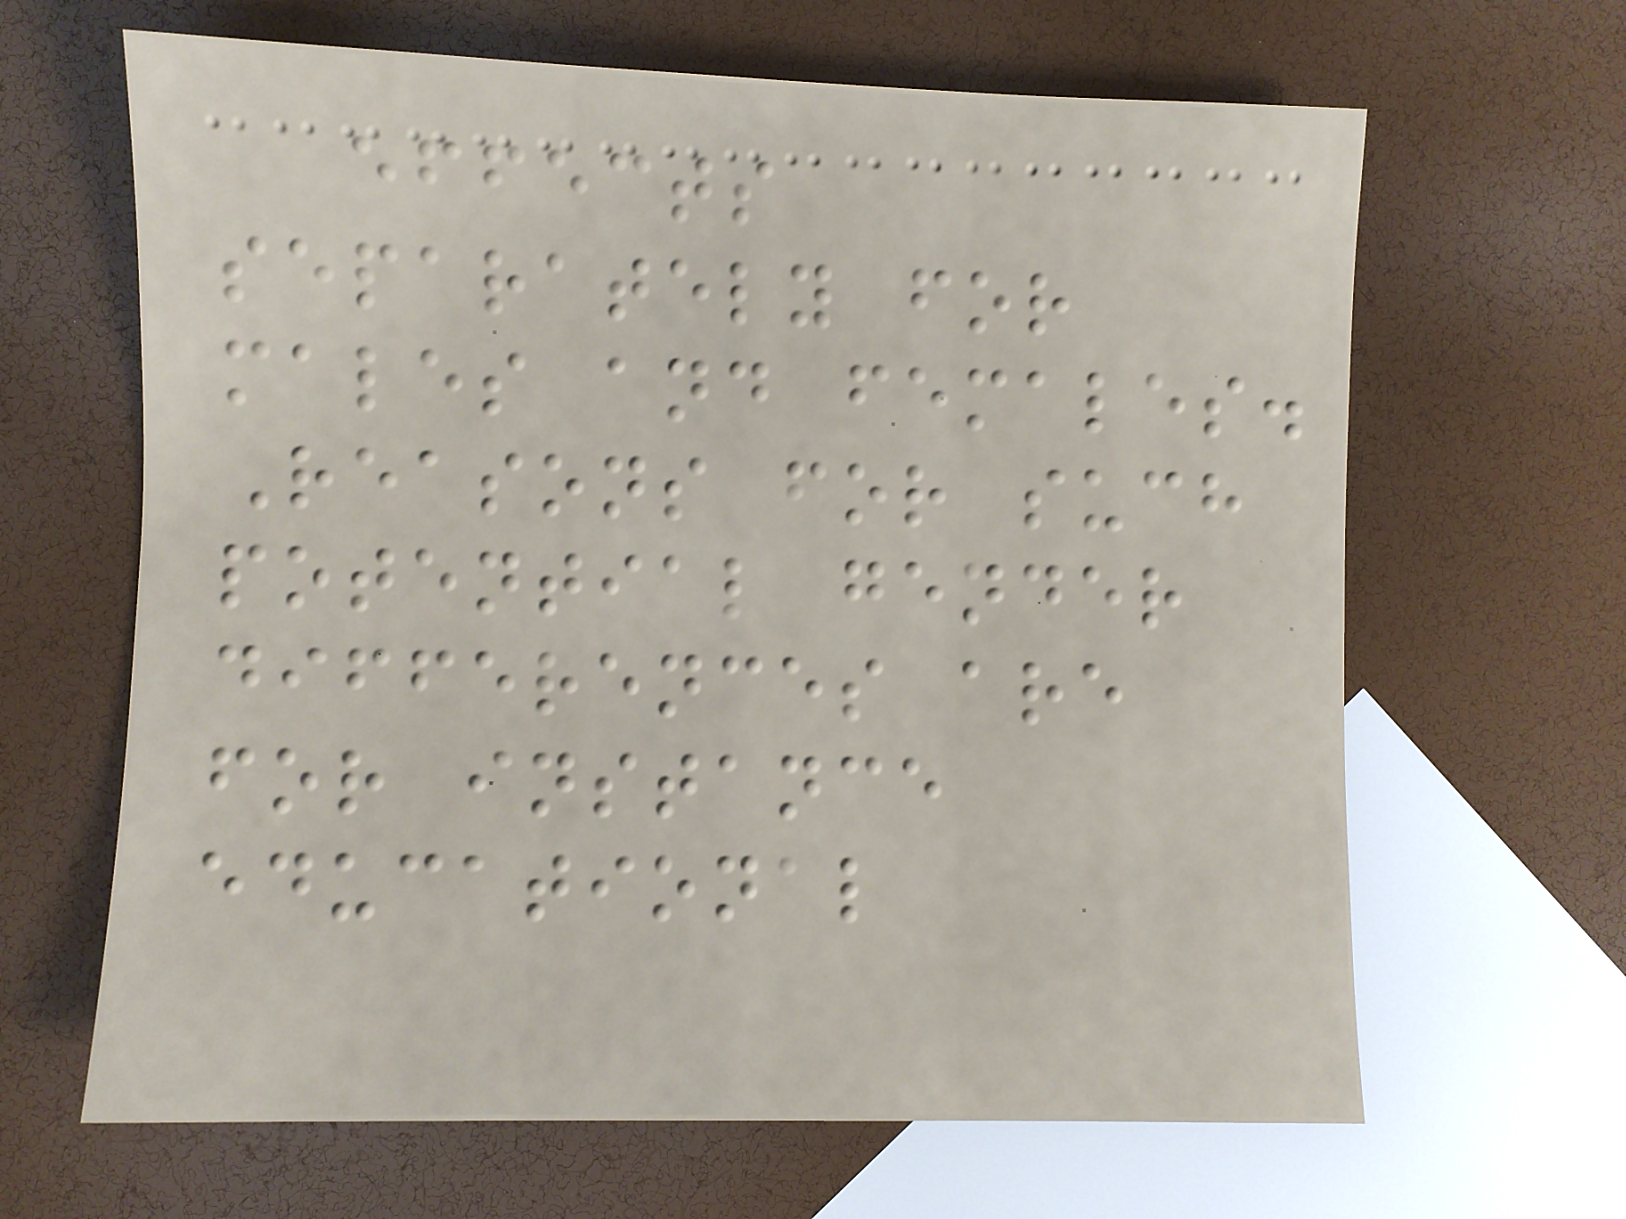effects
separately for
males and females.
Reasons for such
potential gender
differences are
for instance
educational
